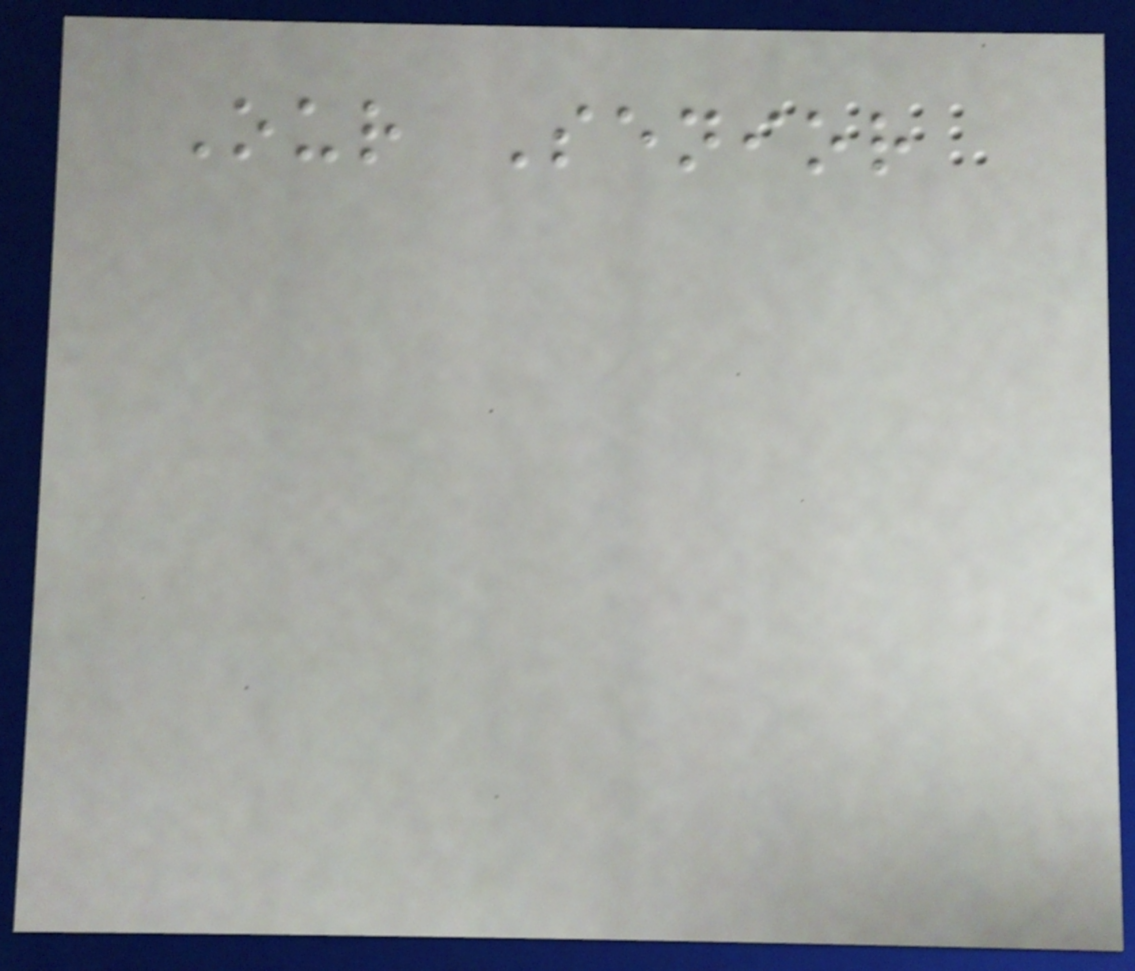Our Senior
